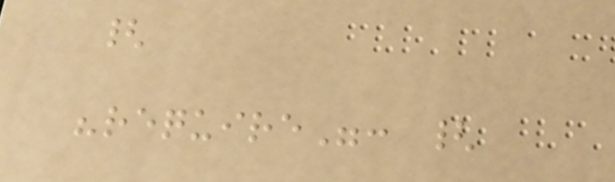{
"require": {
